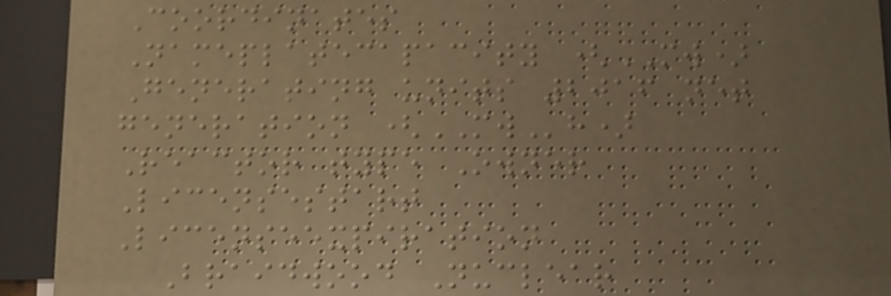Coordinates
Nameplatecapacity (MW)
Generating units 2016 net
generation (MWh)
Reactor type Owner
Licensestart
Licenseexpiration
Braidwood Nuclear
